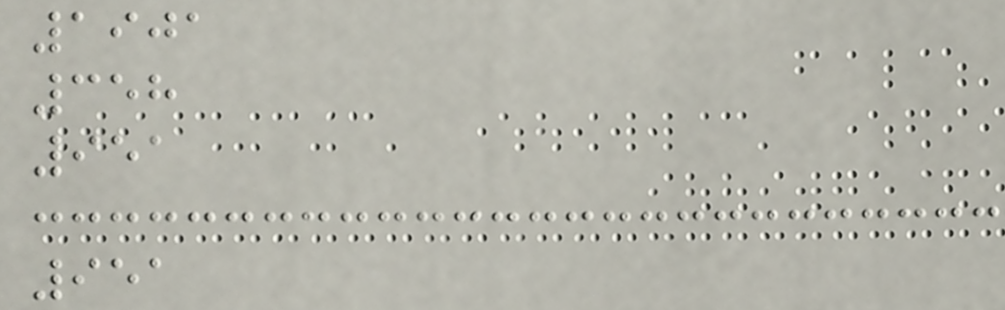1901
358
951
951
